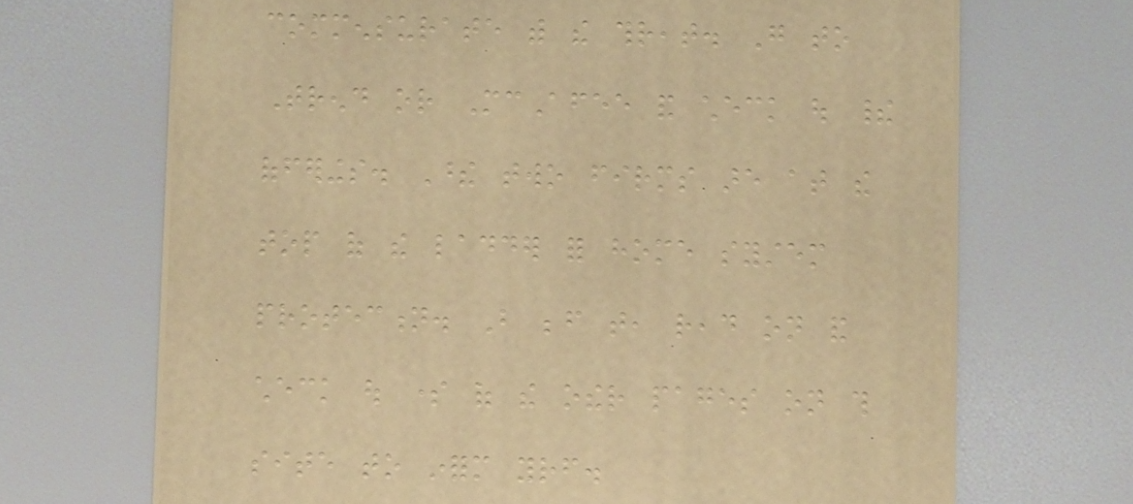commensurate with the threat. Go to
Trend or McAfee and check out their
offerings. These two firms are at the
top of the ladder for home system
protection. But before that, read on and
check out some of the other pages on this
site to inform yourself.
